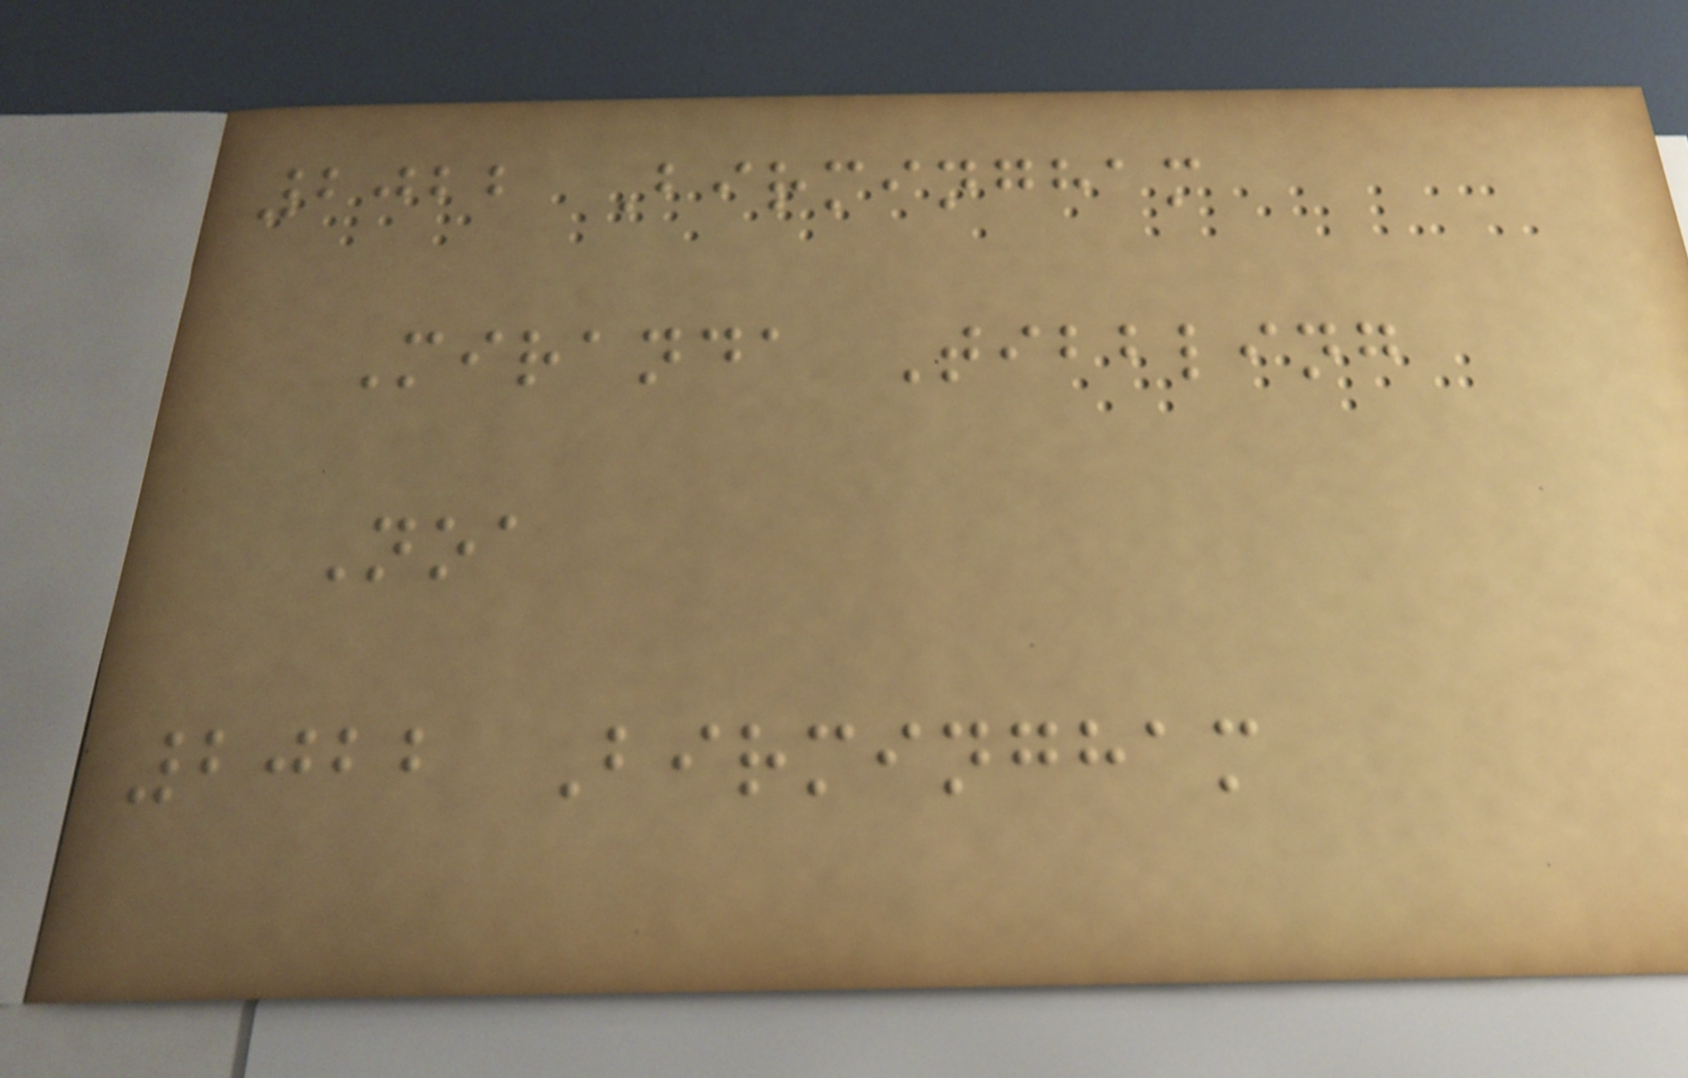2022 Birmingham
Miranda Tibbling
Noa
2022 Birmingham
